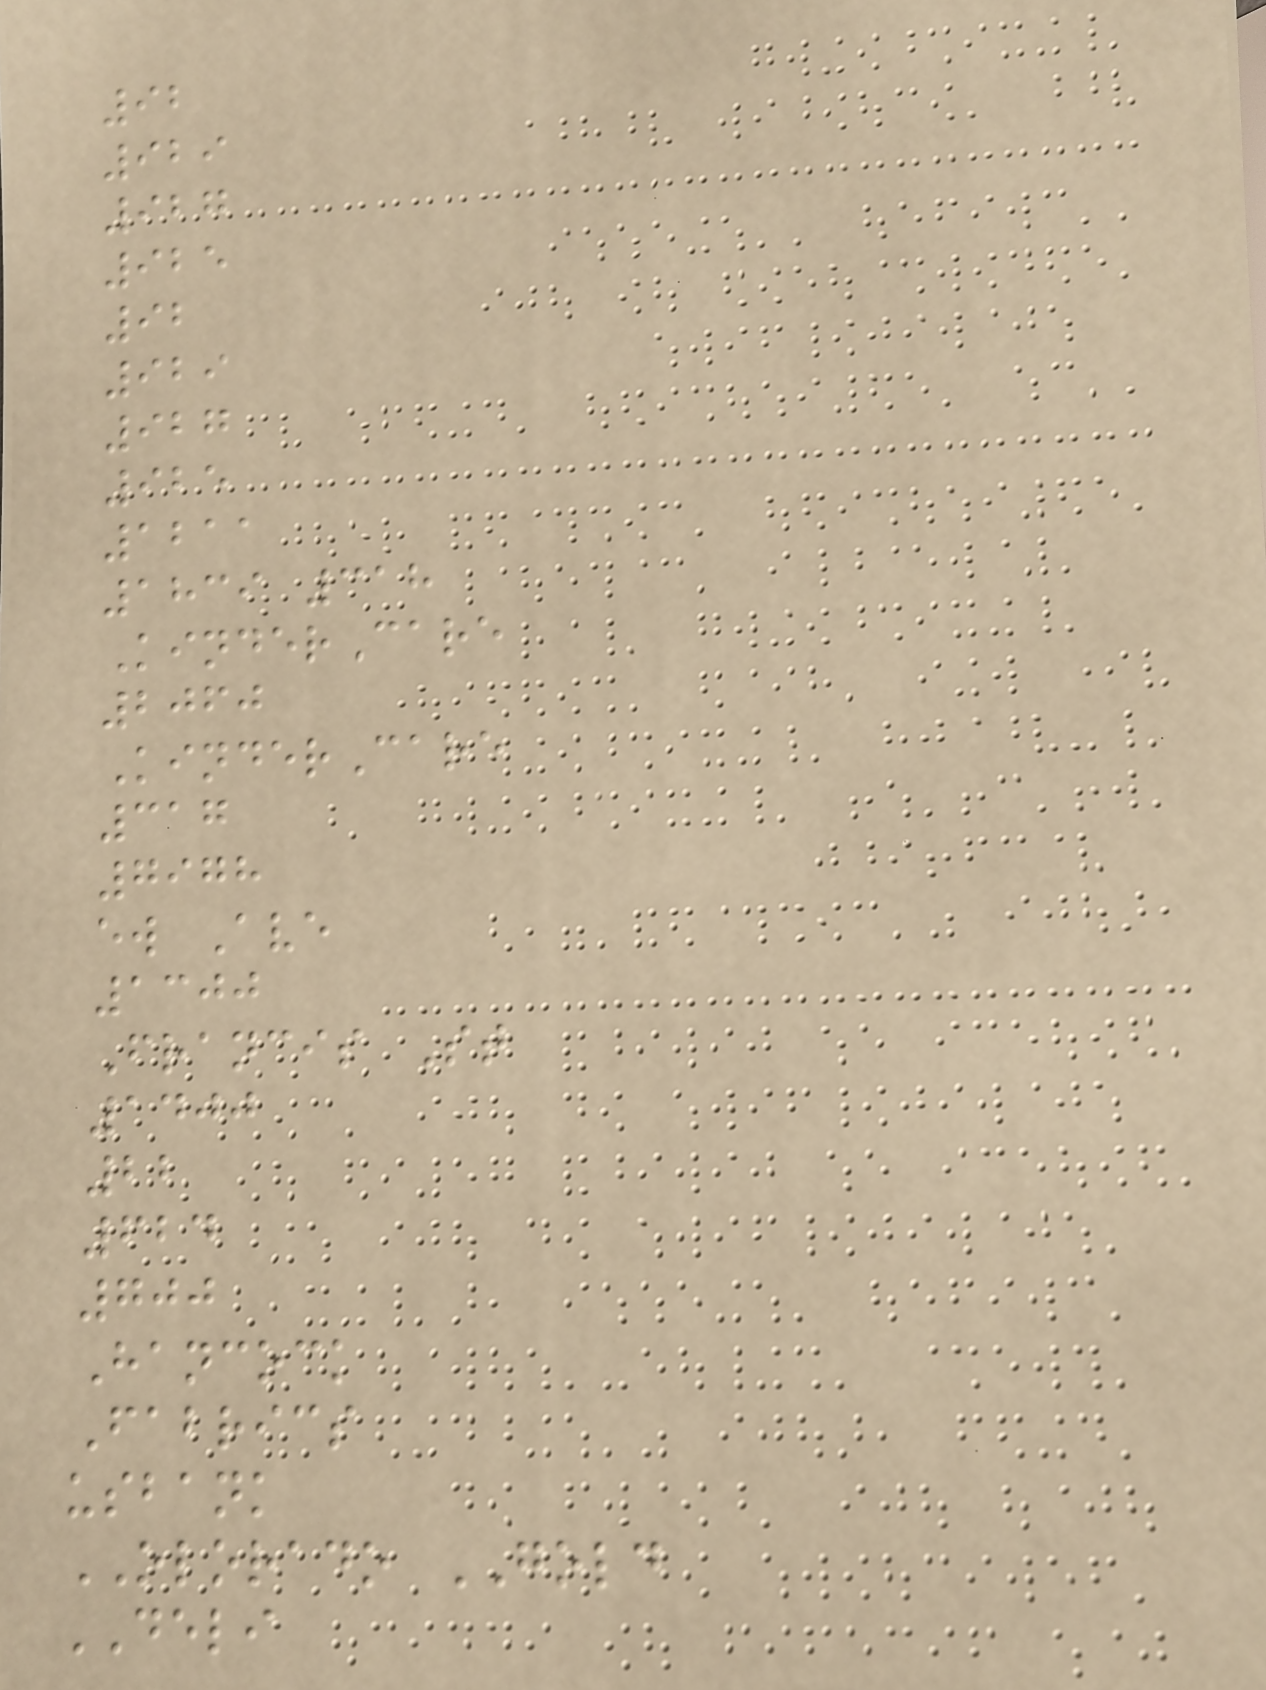92
929
927
925
92
929
927
925
1211
1839 318
KinderCare
2060
KinderCare
317
7978
ew Ave
1300
Francis St
1400
22
624
700
Hancock
Fabrics
usbank
OLORADO GOLD
DELI
